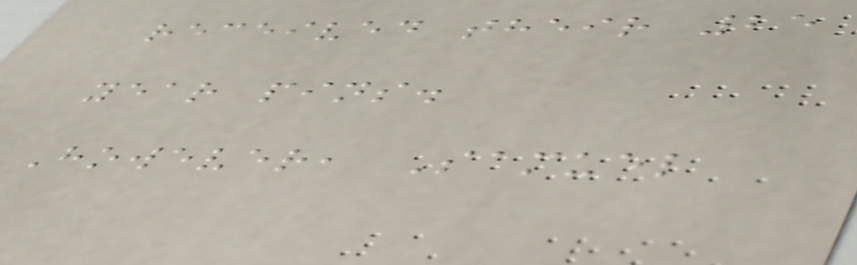received their 25
year pins.
However, Samuel
